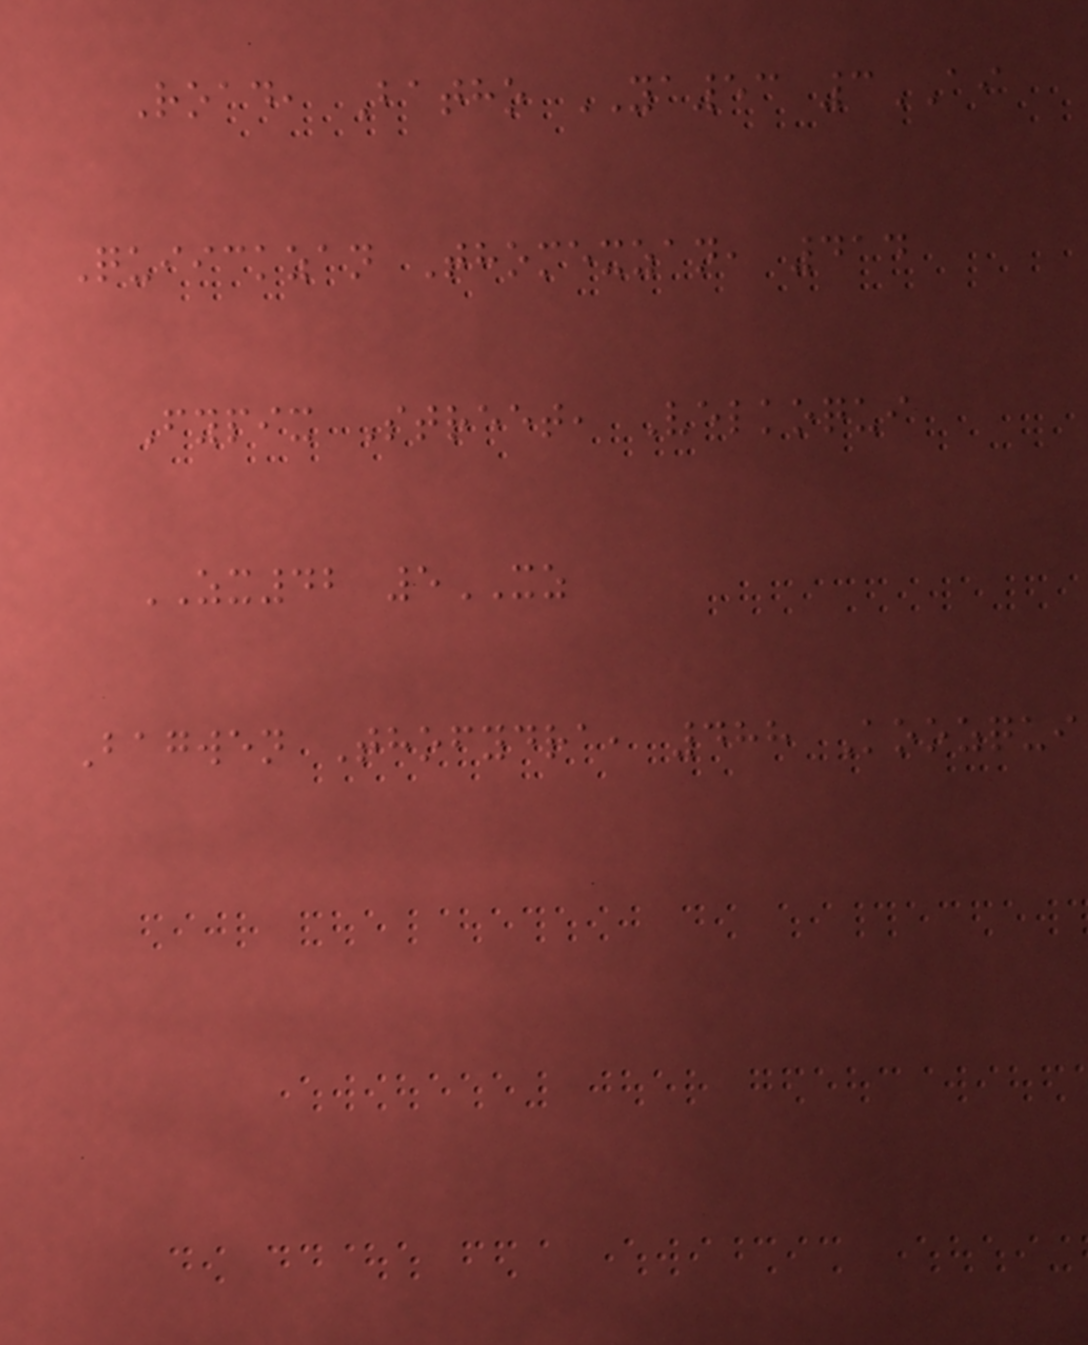Road, Batho YA53 3AI
Quiickzan Thomexzan, 414
Fypix Street, Velkoqui
ZX42 5XZ
Bagwen Thofydra, 488 Koozqui
